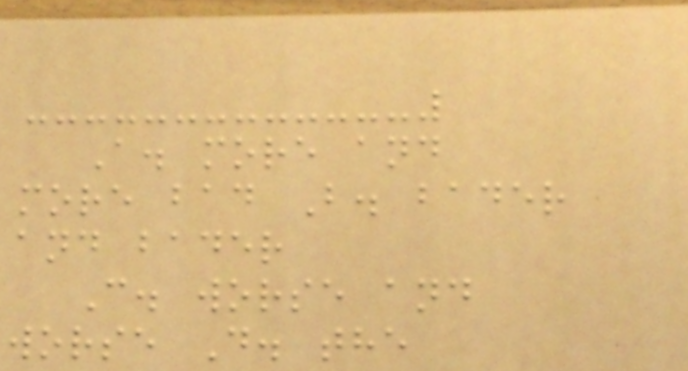A. more and
more bad B. bader
and bader
C. worse and
worse D. the
